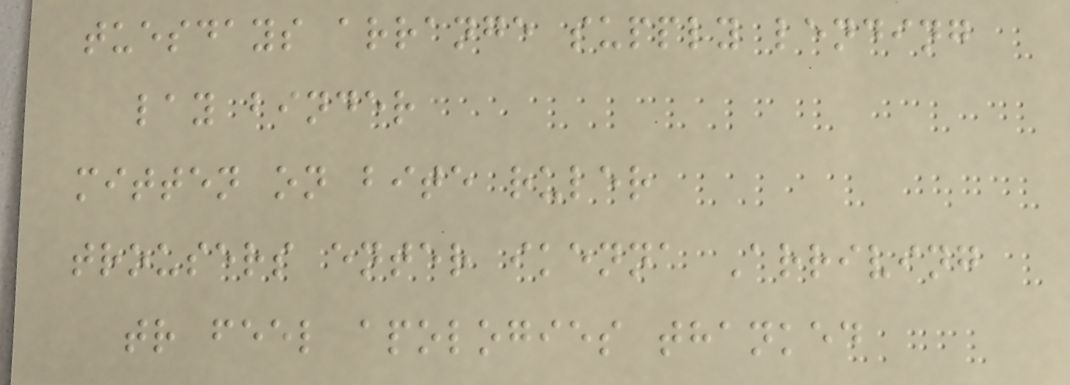tuesdays arrange supply lending
lay binder
mitten on bite ruler
trousers enter ikenna Arriving
tr feel apologies thanked
